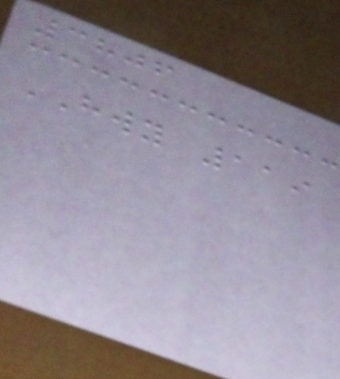3806
HWY 119
